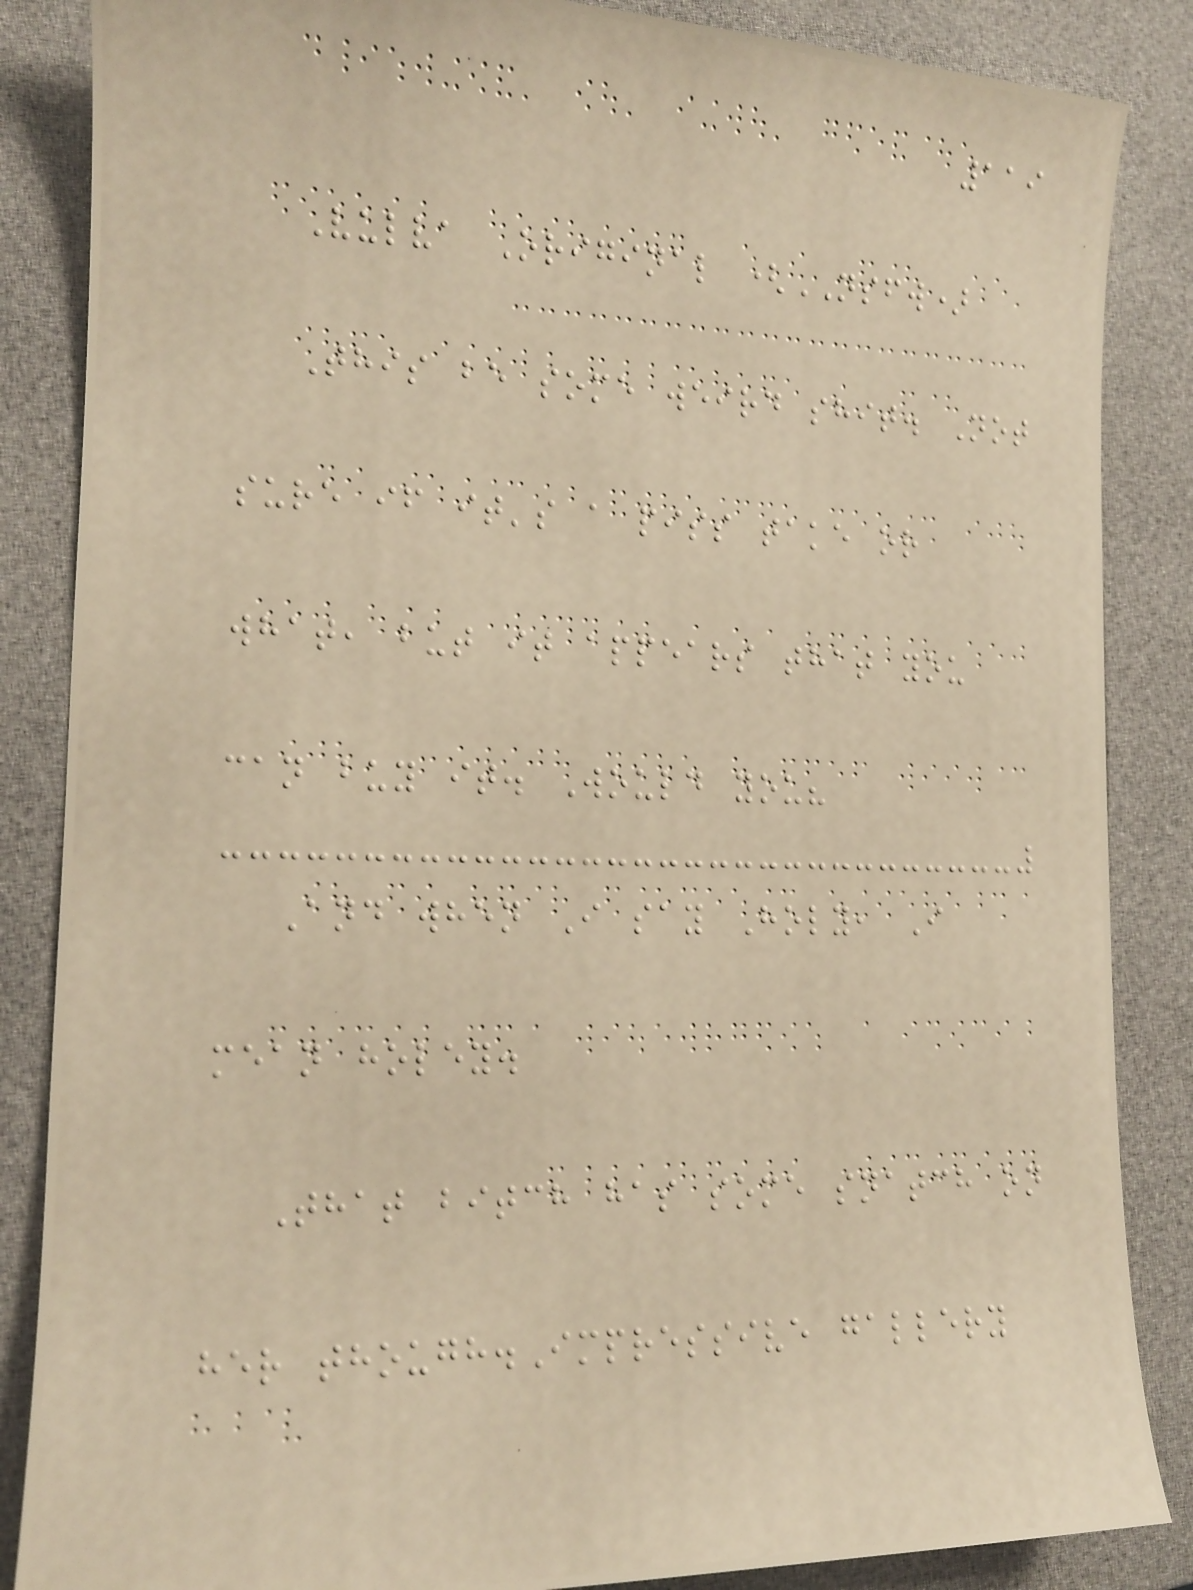119
Vulva Original (NSFW)
This be some weird shit. Not
sure if it's a piss take or
what, but it appears that you
can buy it. Would you?
And when I say Holy, I
mean holey.
That bitch has some snatch on
her though.Impressive gallery
